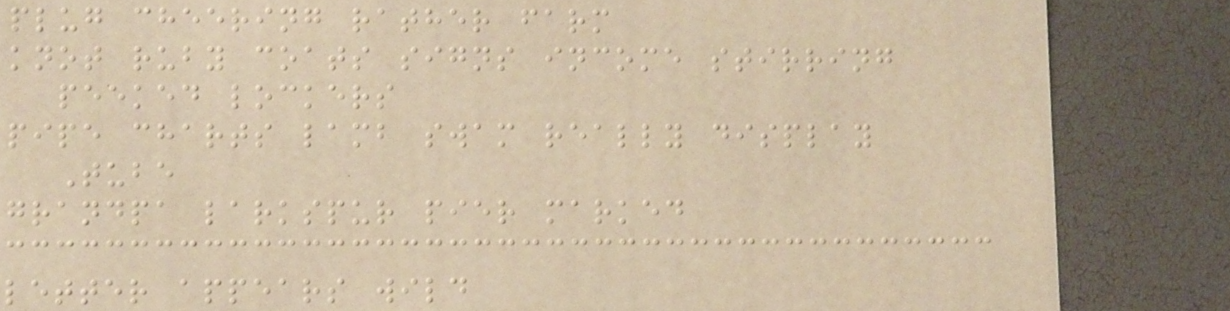plug cheering rather farm
knot ruby coats signs income stirring
peeked lockers
pipe charts lamb swam really display
Tube
grandpa larkspur pier marked
letter appears wild
